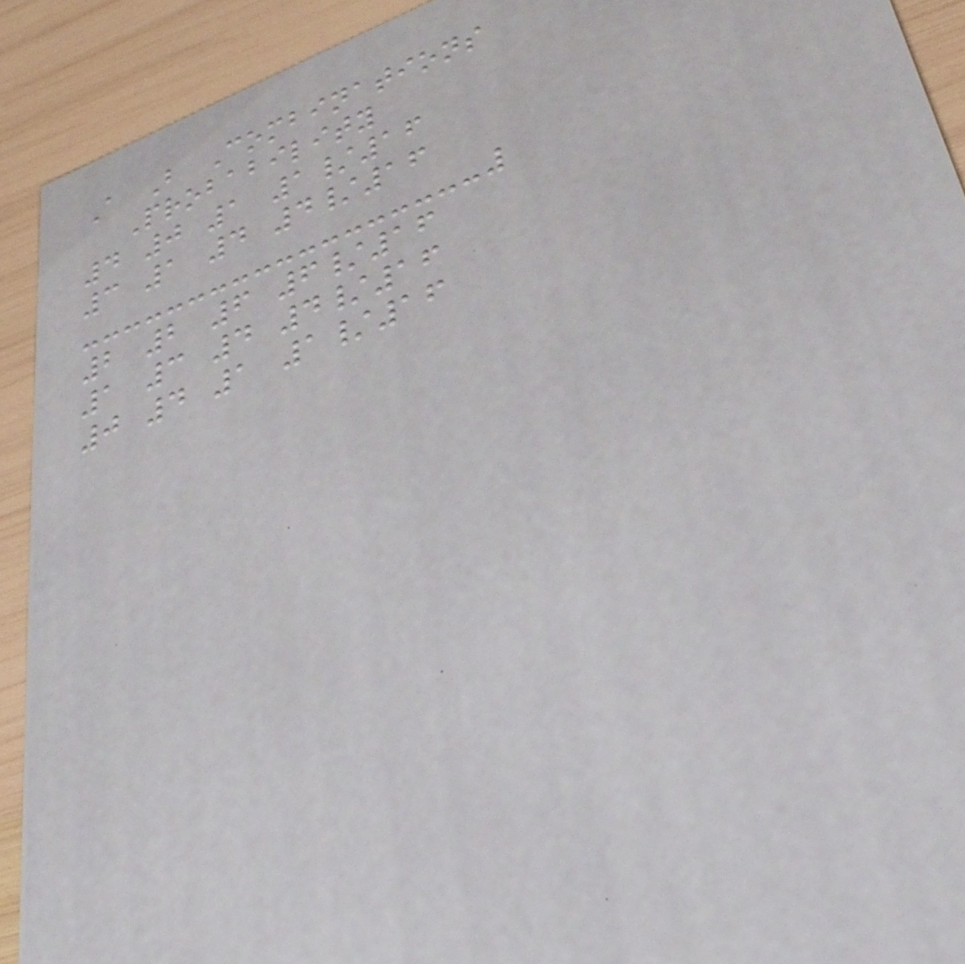A B Combinations
Probability
4 0 1 1/16
3 1 4 4/16
2 2 6 6/16
1 3 4 4/16
0 4 1 1/16
